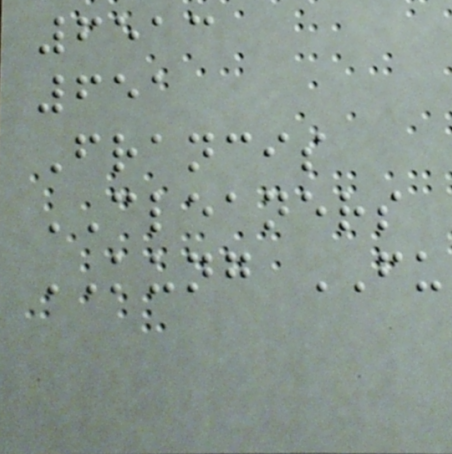6513
651
Francis
CLEANERS
KUNG FU
